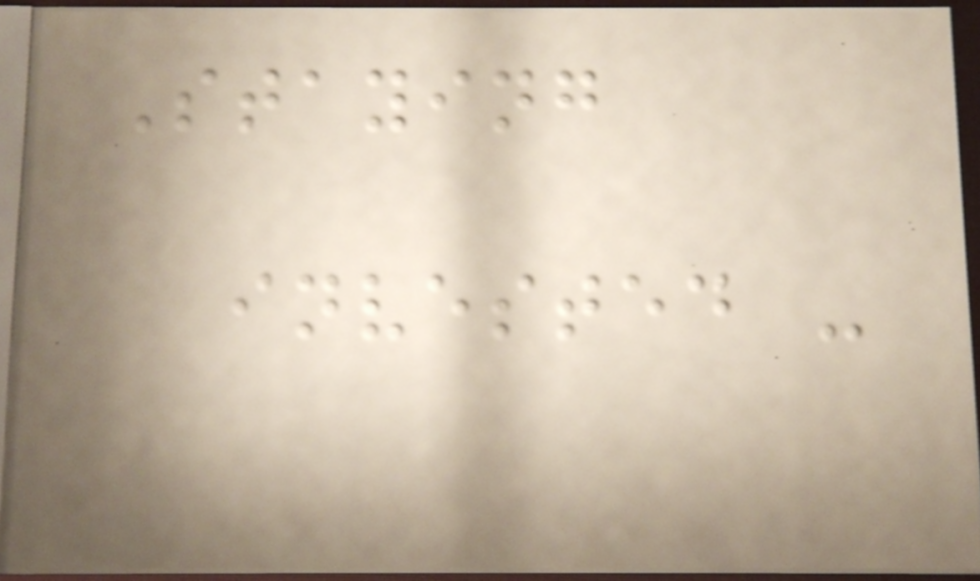Staying
invested -
